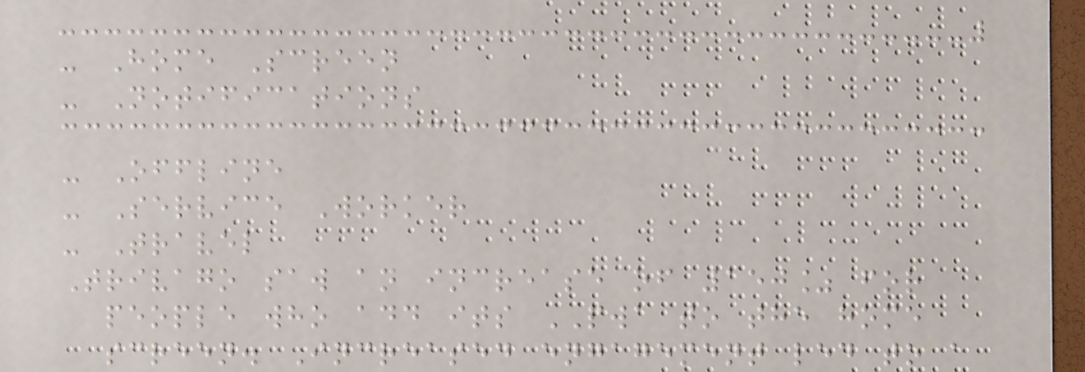- Home Screen
- Notifications
- Offline
- Service Worker
- Travel
Trivago saw an increase of 150% for
people who add its PWA to the home
screen. Increased engagement led to a
